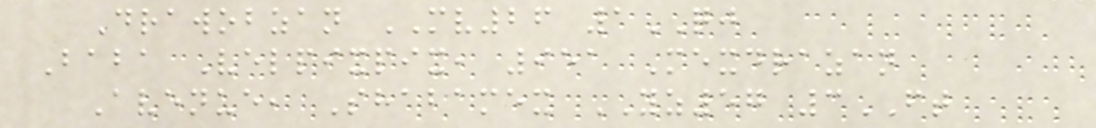Drawobzan MV26 1QJ
Baba Velpixpix, 951 Mexdrazan
Avenue, Shabamex YZ57 3FT
